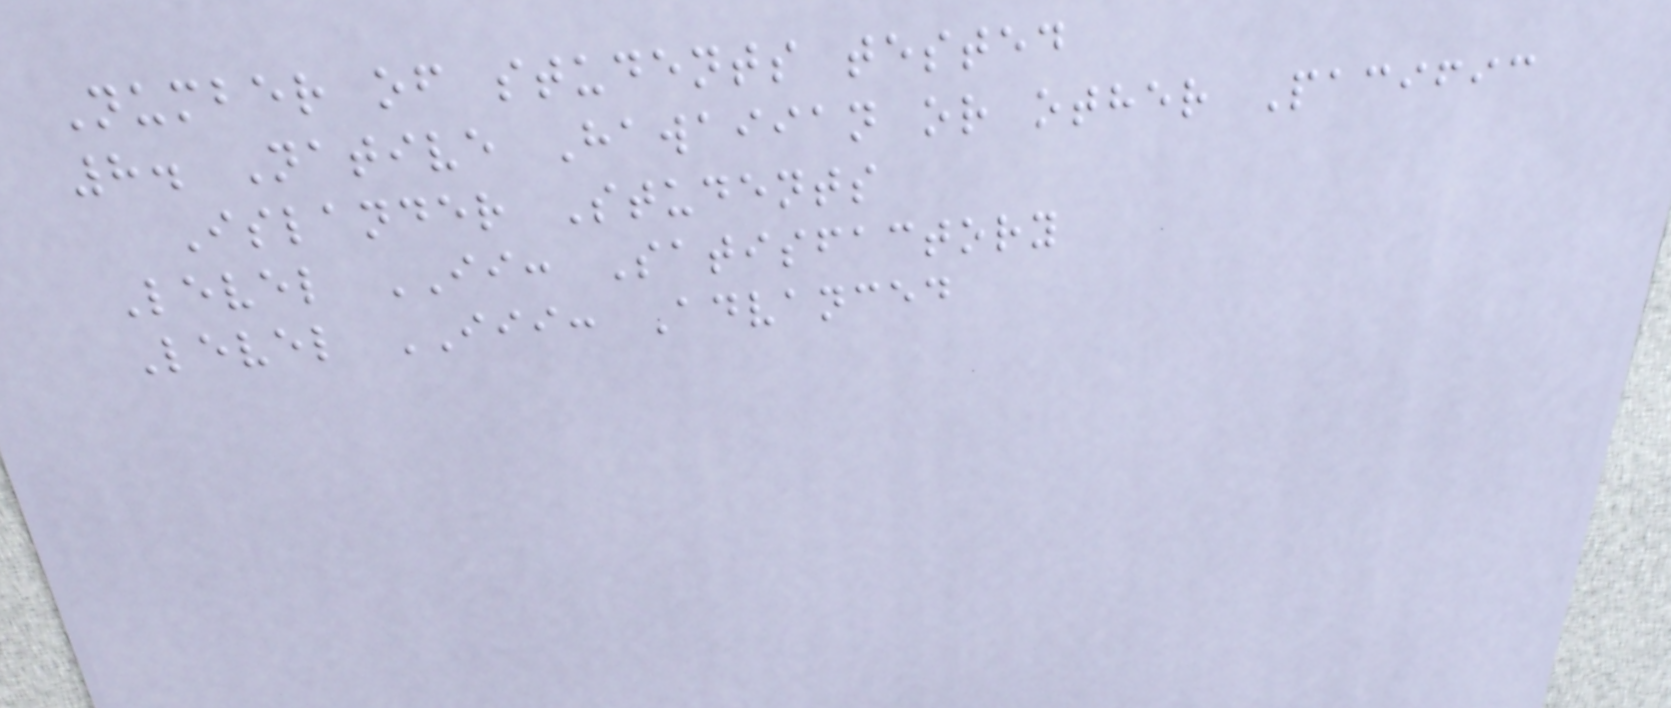Number of students tested
8. Native Hawaiian or other Pacific
Islander Students
Level II: Satisfactory
Level III: Advanced
